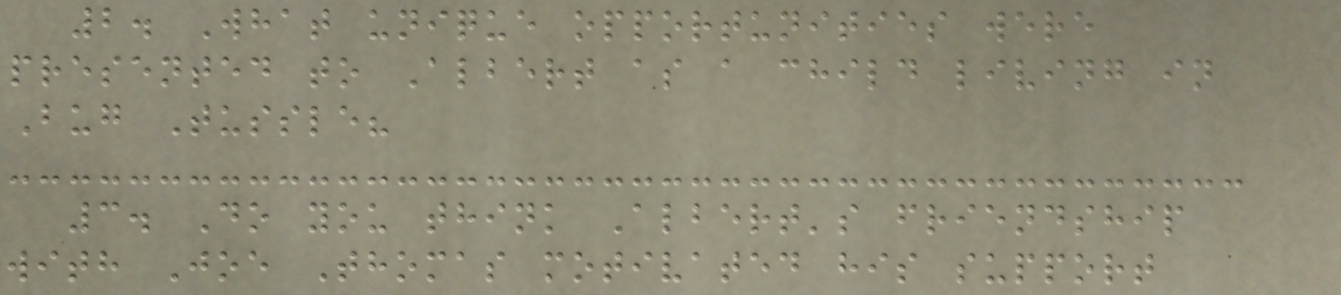2. What unique opportunities were
presented to Albert as a child living in
Bug Tussle?
3. Do you think Albert's friendship
with Joe Thomas motivated his support
